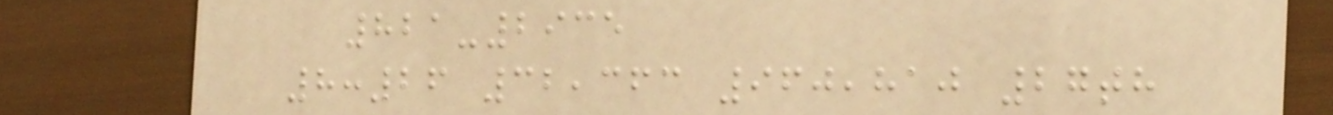821-2935
8:26 32,363 960,810 27th
